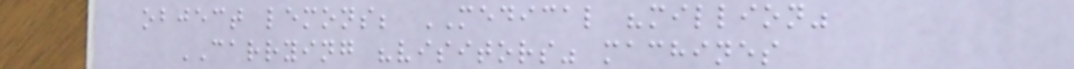object lemons; MEDICAL "million"
CARRYING "visitors" machines
